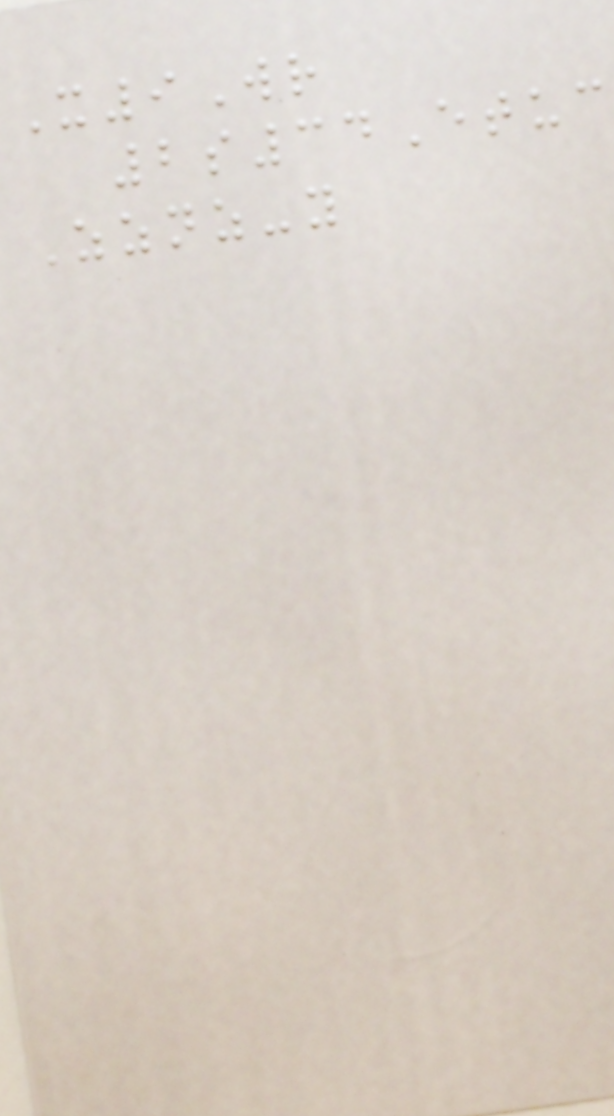X9Wr
2s34Etuc
Zznz-y
